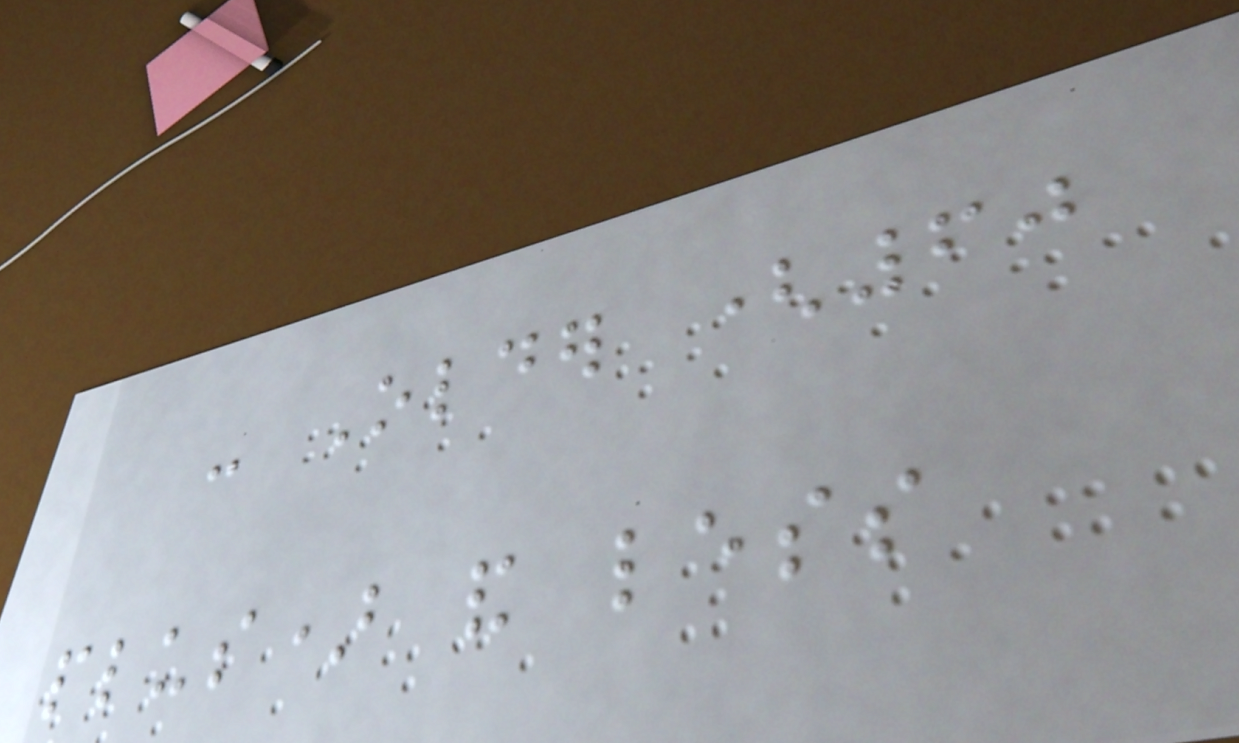- Older (60
plus) and less
